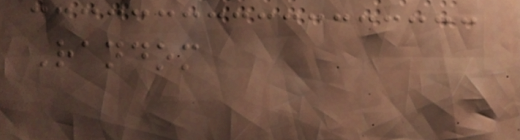Random
